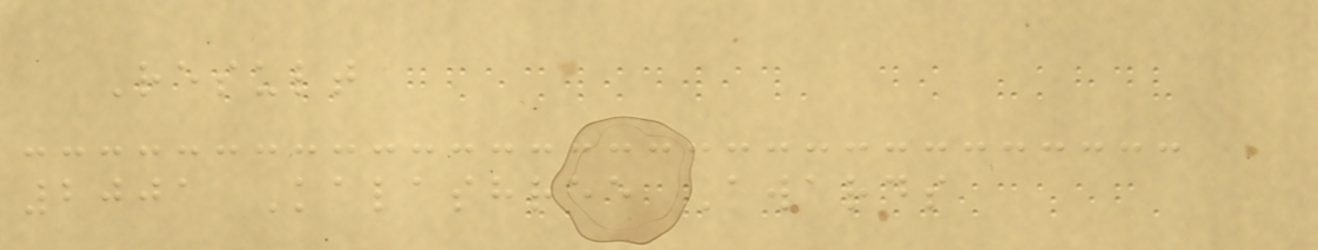Result
2001 Kalashree Awards
